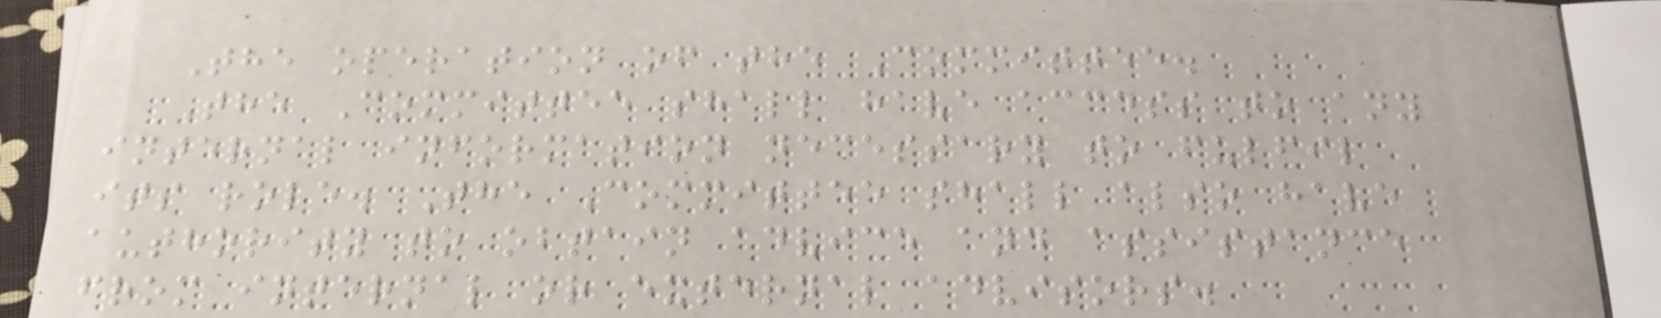The operation of the Committee.
The Committee shall have access to any
internal information necessary to fulfil
its role. The Committee shall also have
authority to obtain advice and assistance
from internal or external advisors.
